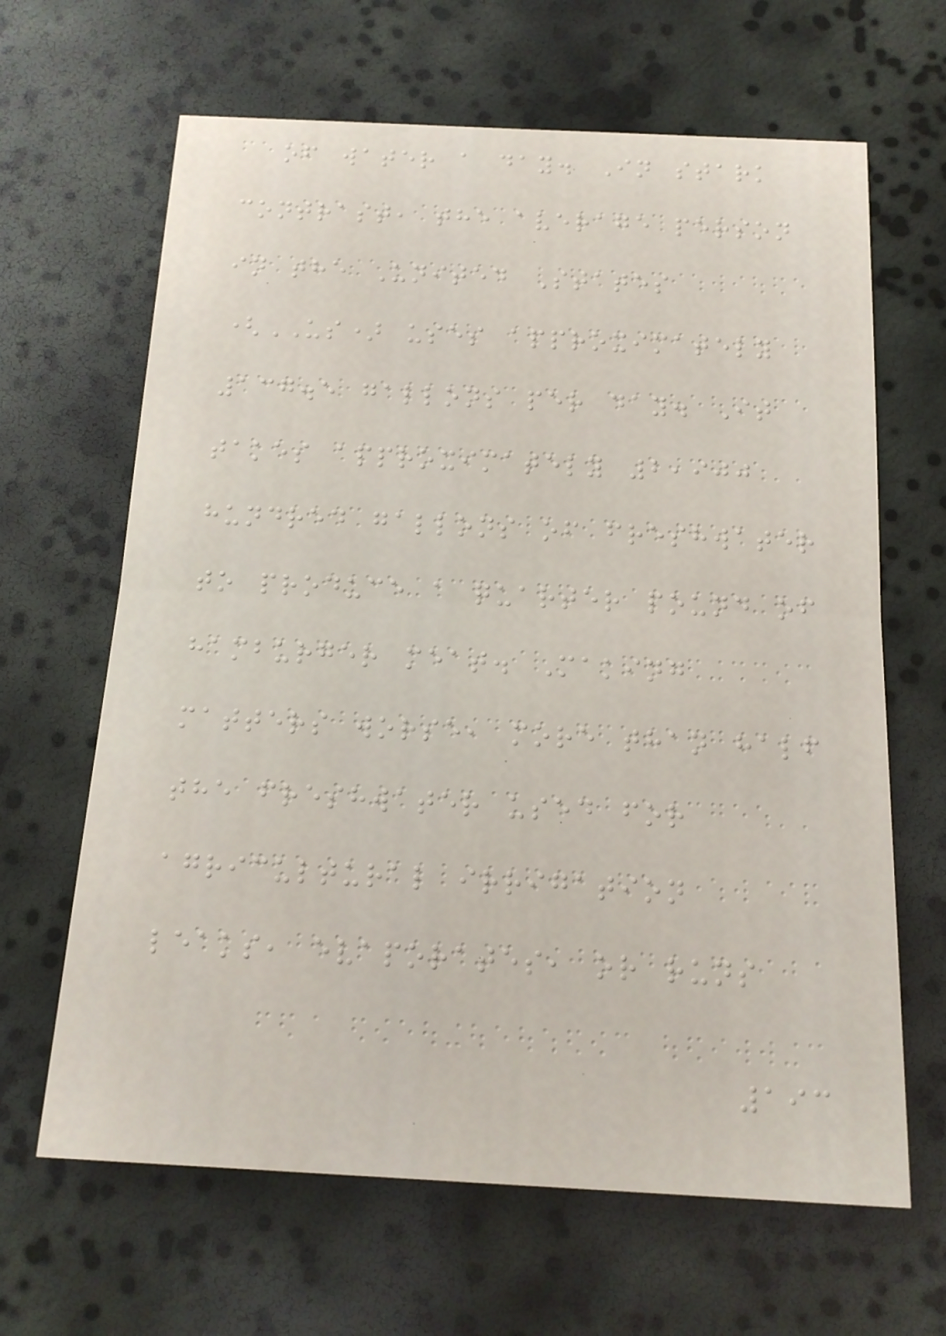of water a day. In stark
contrast, the average person
in the United States
(US) uses approximately
137.5 gallons per day. It
takes approximately 2,900
hundred gallons of freshwater
to produce a quarter pound of
hamburger meat. Making
matters worse, more than half
the freshwater used for
agricultural irrigation
leaks, evaporates, or runs
193
